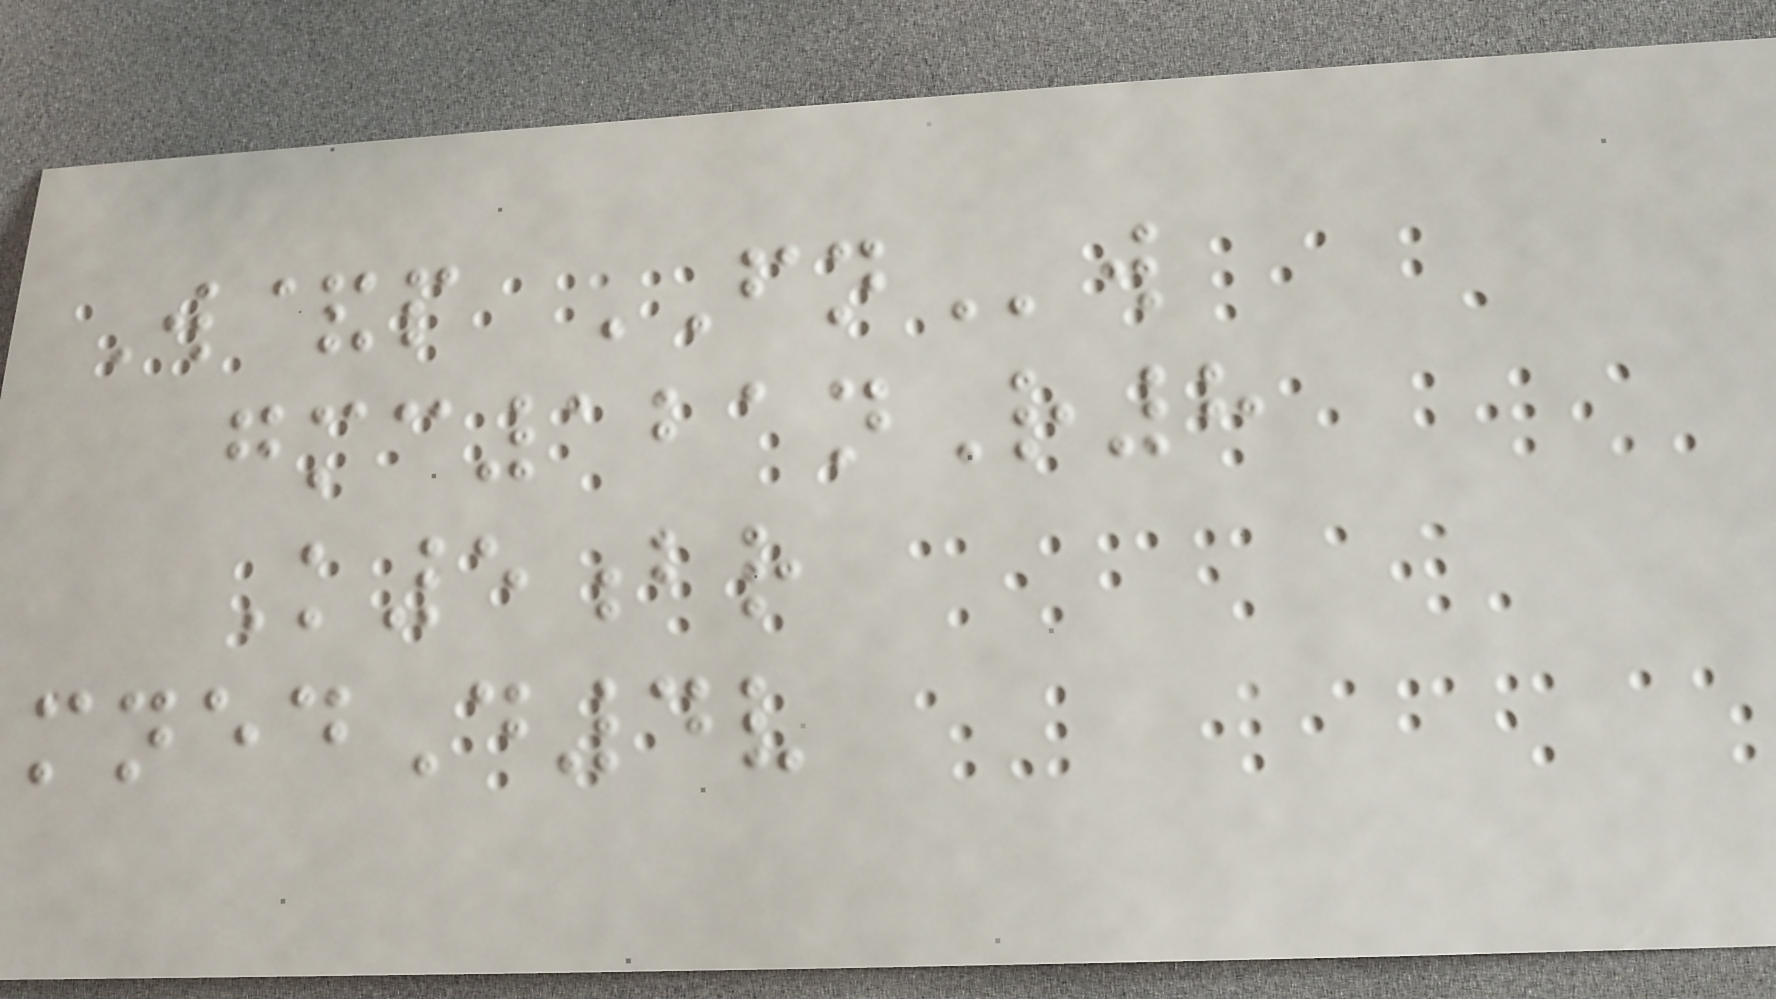W&p FNw
gmc121nR8
K5br
mnedD4v
